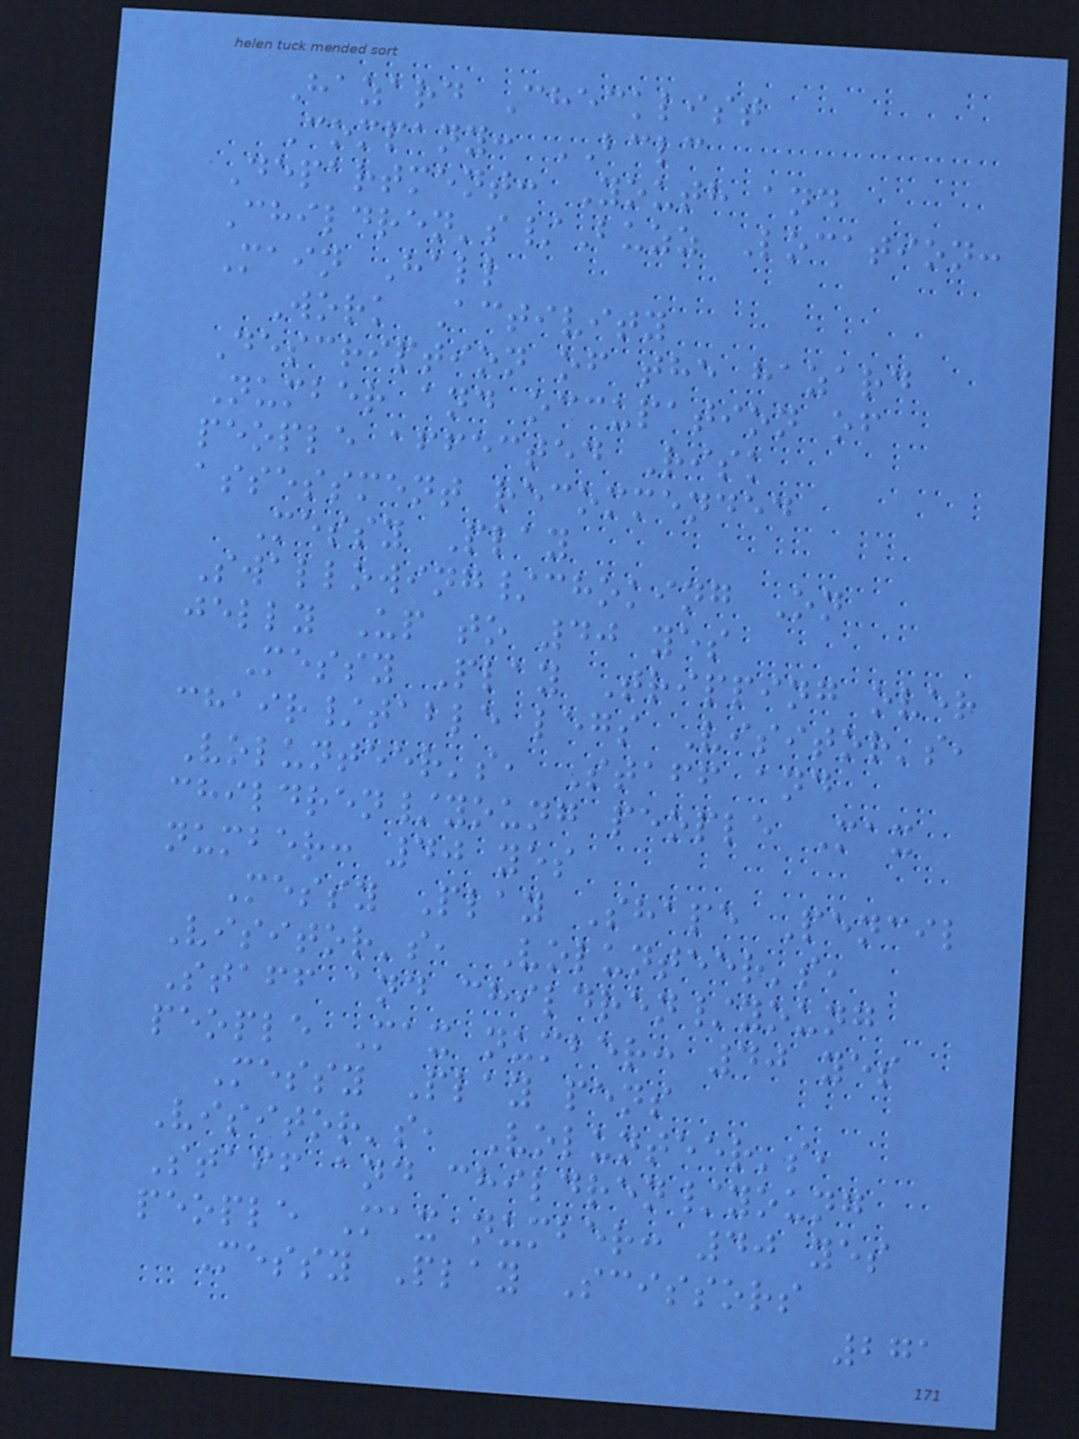Hazard Checklist
Company: BCLC
Department: Youth and
Children's/Buzz Location:
Main Hall
Work Activity
Description of the hazard
Number and occupation of
people affected Risk
assessment recommended
Messy Play
Swallowing/choking On
jelly Up to 40 yes
Messy Play Tripping over
chair/table legs Visitor's,
Volunteer's, Staff and
children/young people Max
number: 40 yes
Messy Play Shape Pencil
Visitor's, Volunteer's,
Staff and children/young
people Max number: 40 yes
Messy Play pens
Visitor's, Volunteer's,
Staff and children/young
people Max number: 40 yes
Messy Play Scissors
271
